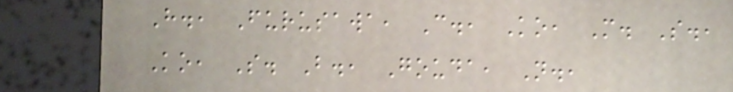H., Furusawa, C., Ko, M. S.,
Ko, S. B., Gouda, N.,
